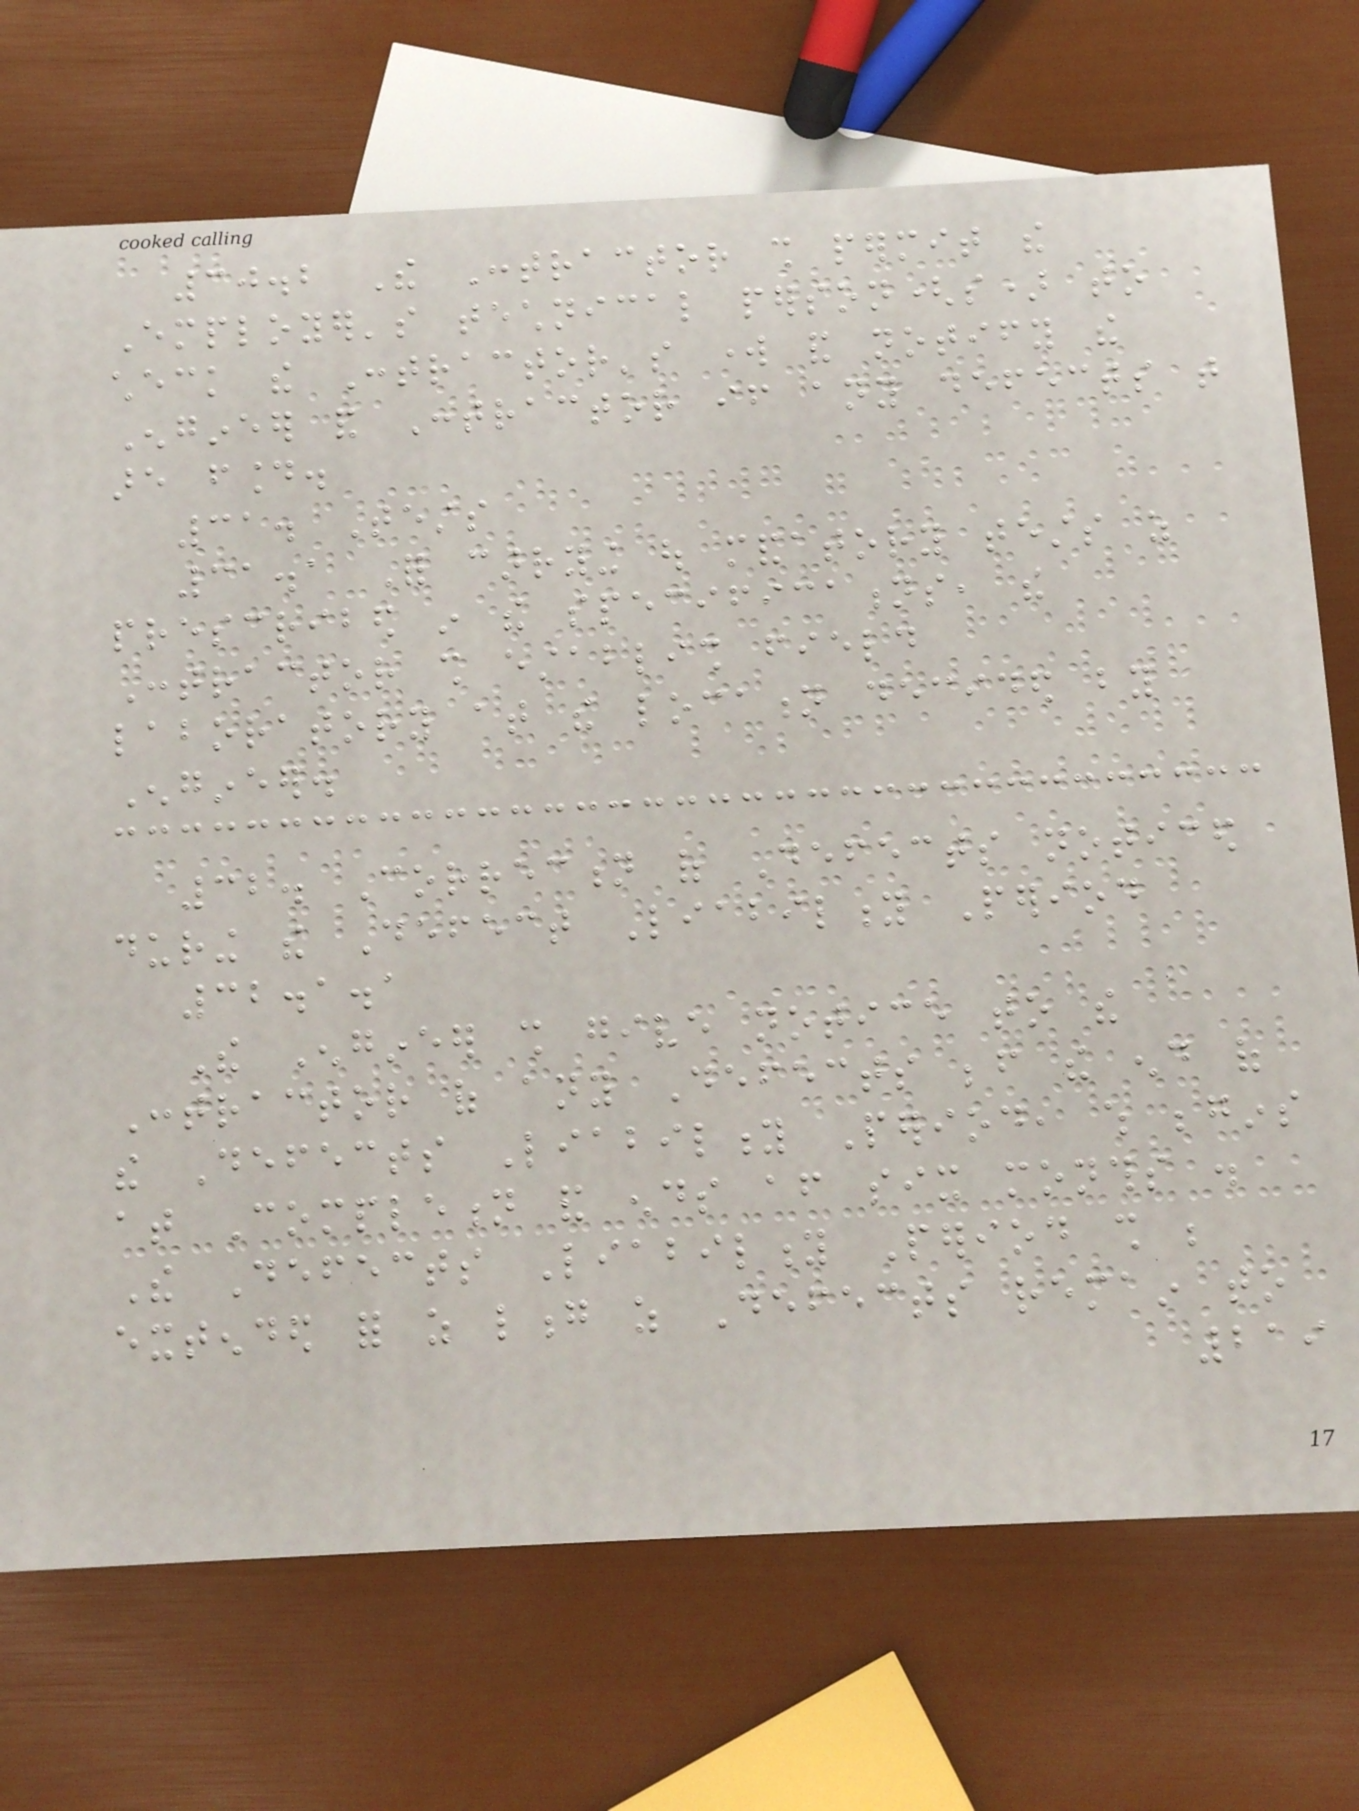30.2 The Contractor shall permit the
Employer's technical person(s) to
check the Contractor's work and notify the
Engineer and Contractor if any defects that
are found.
31. Tests
31.1 For carrying out mandatory tests as
prescribed in the specifications, the
Contractor shall establish field
laboratory at the location decided by
Engineer.
32. Correction of Defects noticed
during the Defect Liability Period
32.1.1
The Engineer shall give notice to the
Contractor of any Defects before the end of
the Defects Liability Period, which begins
at Completion and ends after six months .
The Defects Liability Period shall be
extended for as long as Defects remain to
219
